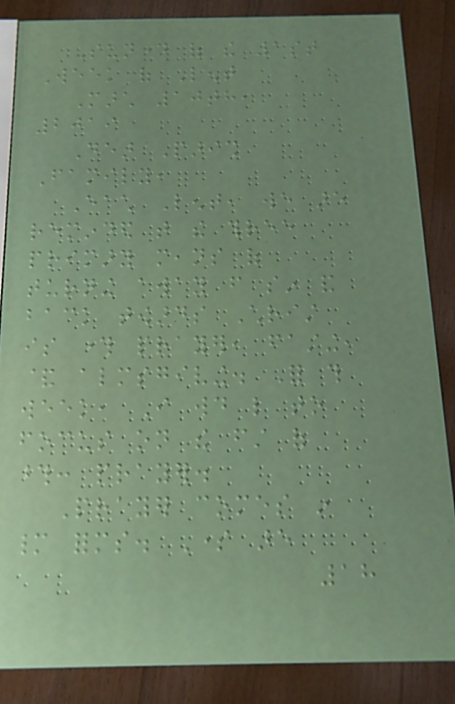Sunday of the 1st
Week of Lent
March 10th,
2019
Dear Parish
Family,
Each Lent, we are
reminded that the three
primary means of
turning away from sin and
back towards Christ
is through prayer, fasting,
& almsgiving. For this
week, I would like to
focus on the first of
those: prayer.
Prayer comes in
many forms. Some are
18
